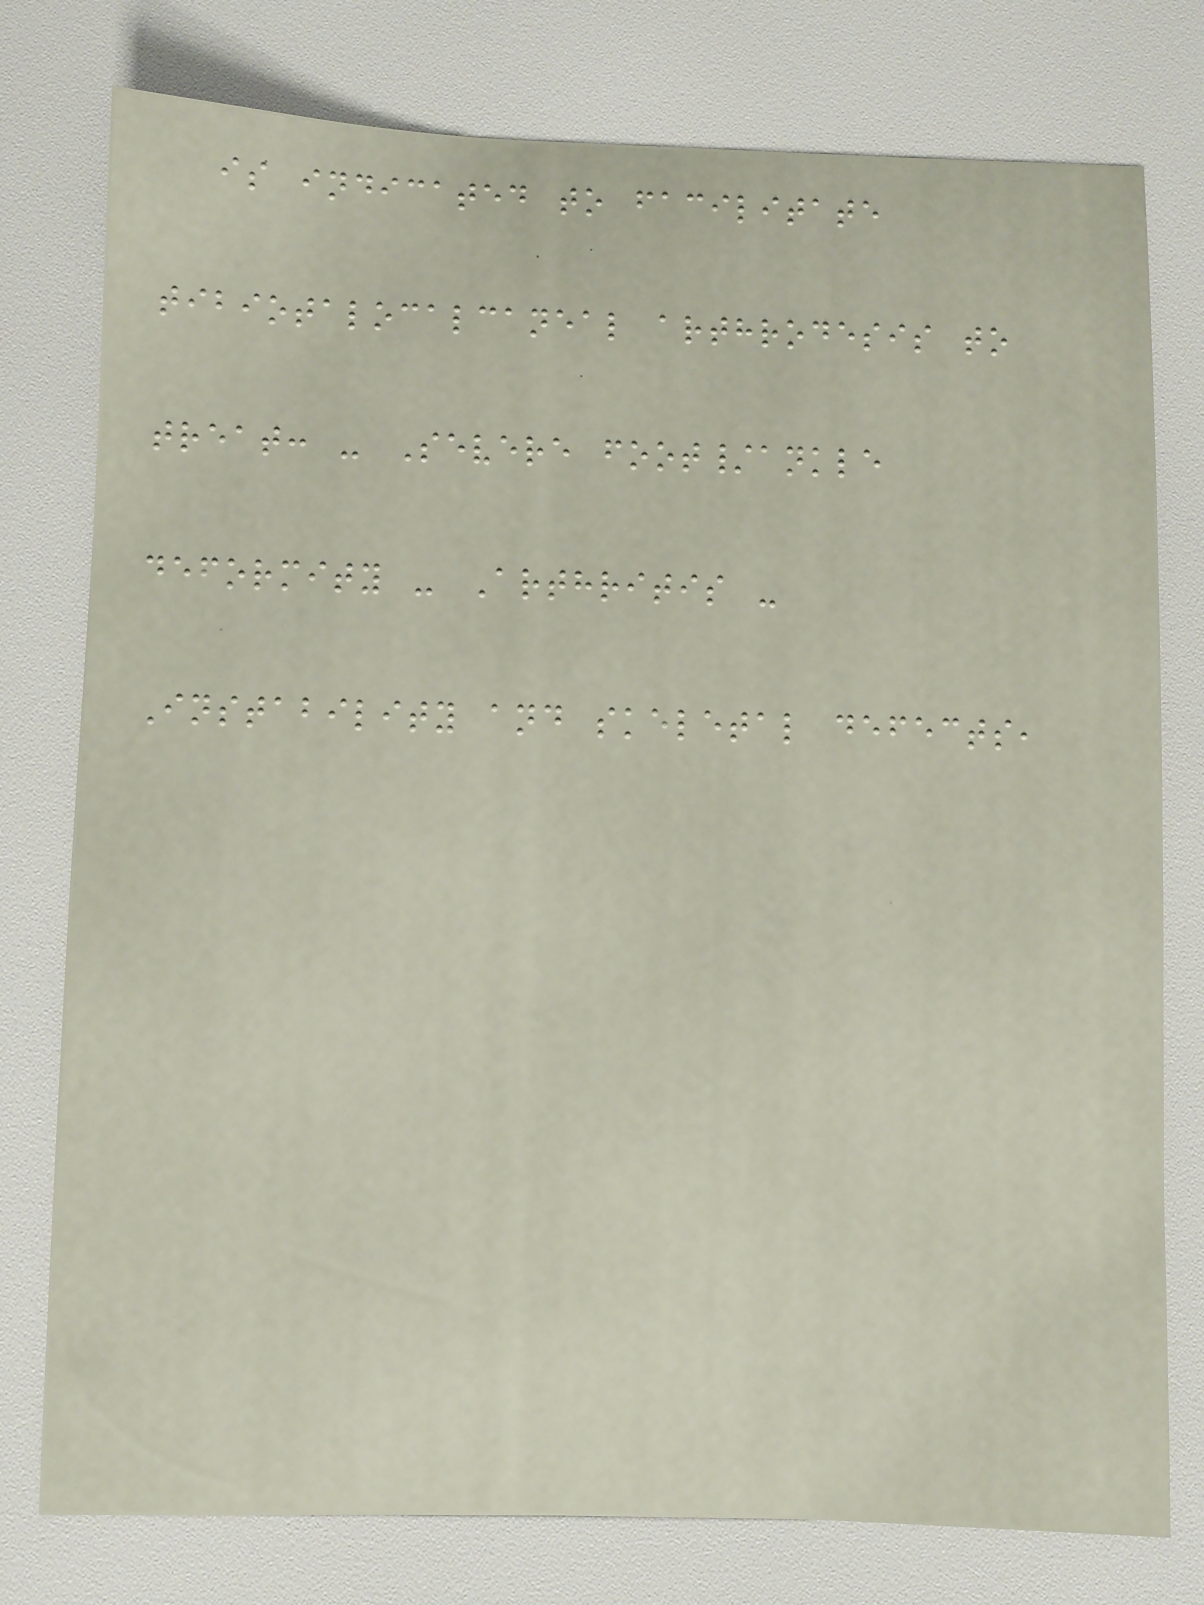is indicated to facilitate
tibiotalocalcaneal arthrodesis to
treat: - Severe foot/ankle
deformity - Arthritis -
Instability and skeletal defects,
